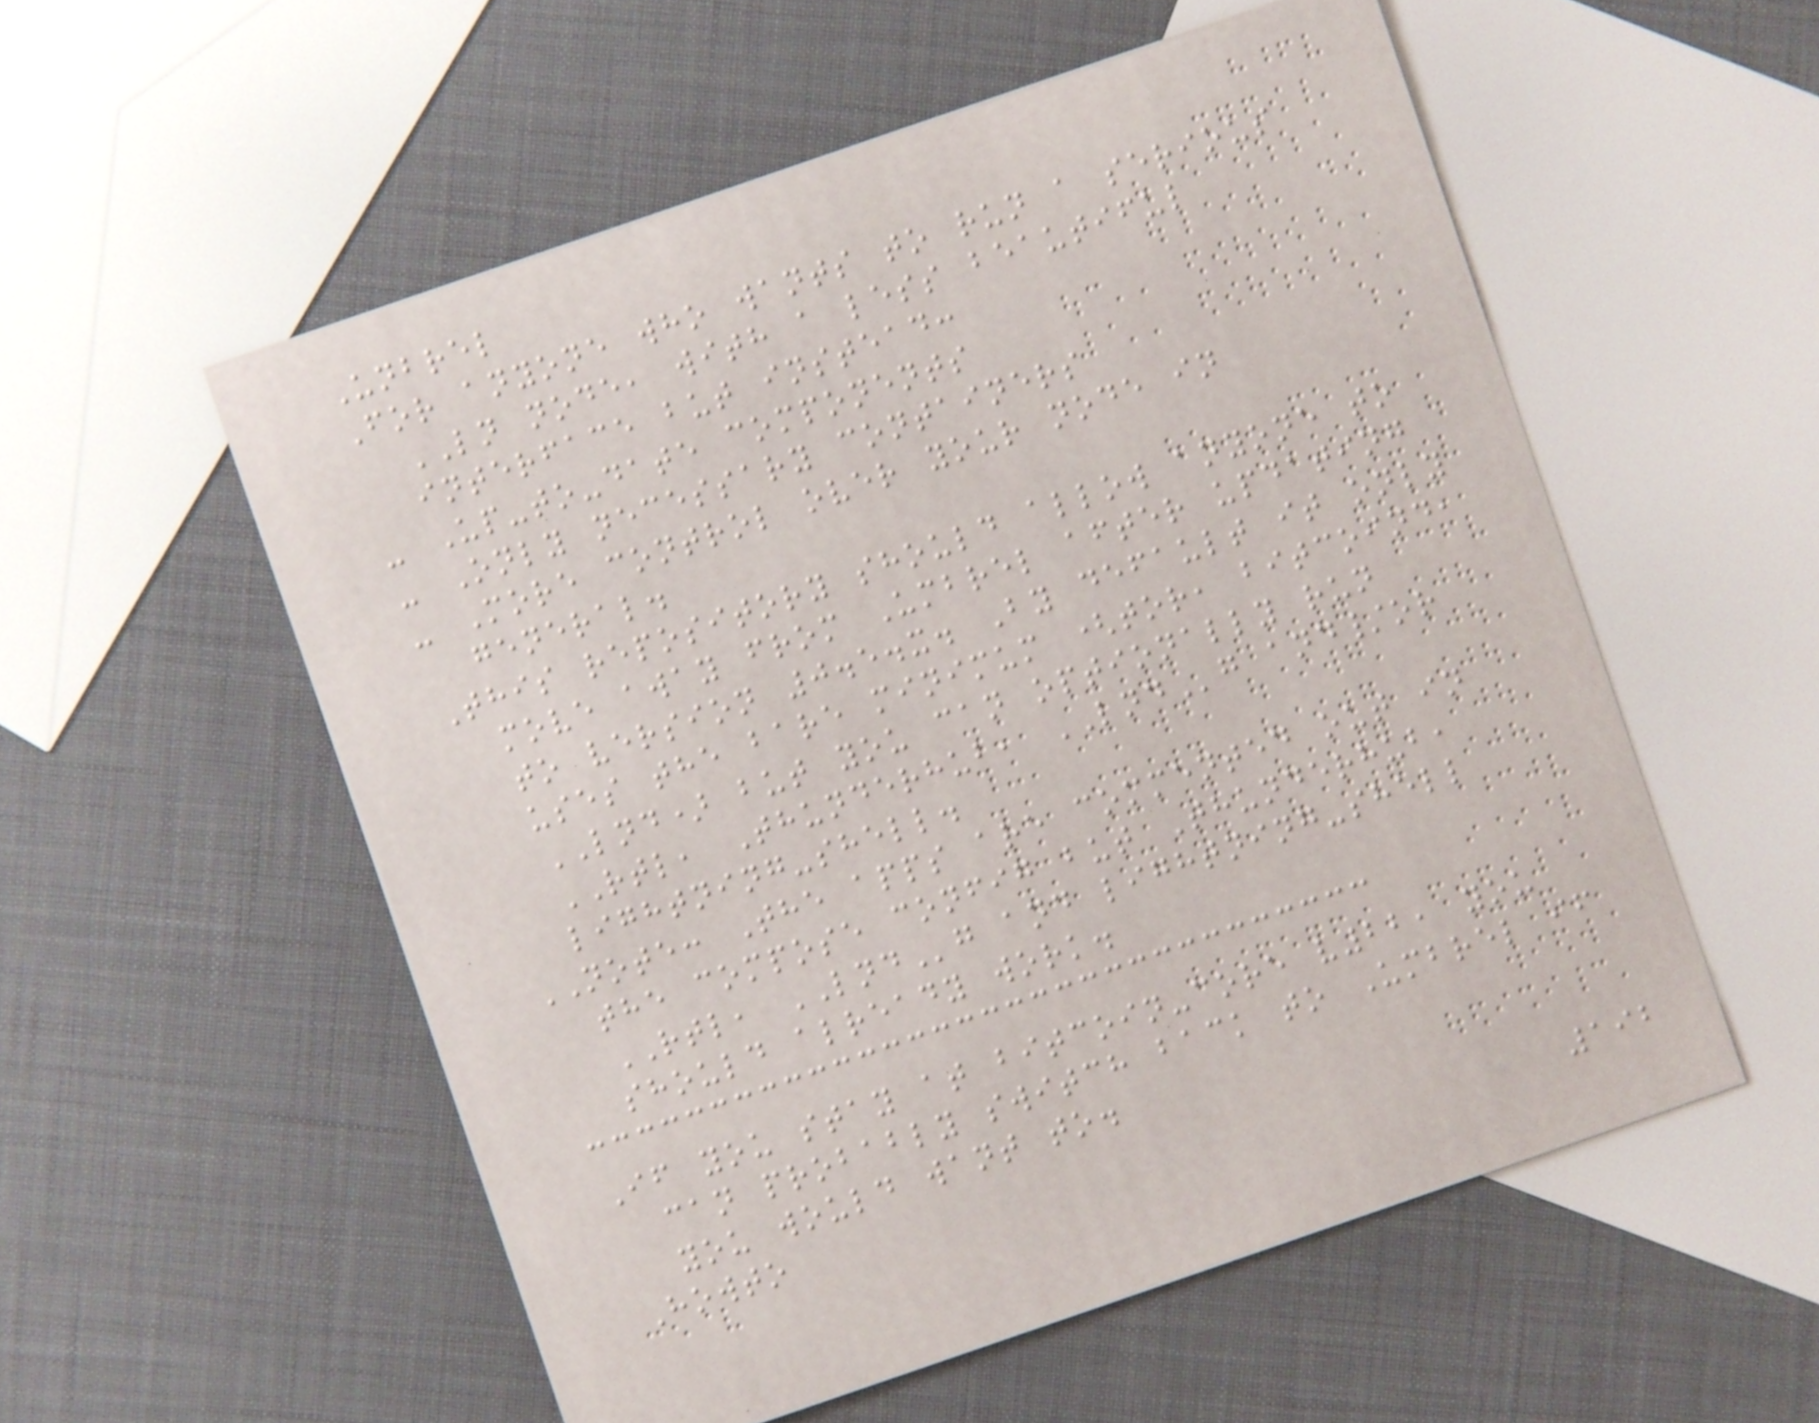Unbrel
For anyone who wants to run a serious
LN node, with a less beautiful
interface but instead:
- Up-to-date components
- Only necessary containers
- More control over your node in
general.
This repository should allow anyone to
move away from Umbrel after updating
to version 0.5.x. By default it only
uses the bare minimum (tor, bitcoind,
LND) but you can optionally run
RTL, Thunderhub, LNDg and/or
lightning-shell.
NOTE: The apps are commented out in
the compose config but Thunderhub,
RTL, LNDg and lightning-shell
should already work.
If you stay at bitcoin-core v22, you
can probably switch back to Umbrel if
you would want to.
Howto
192
